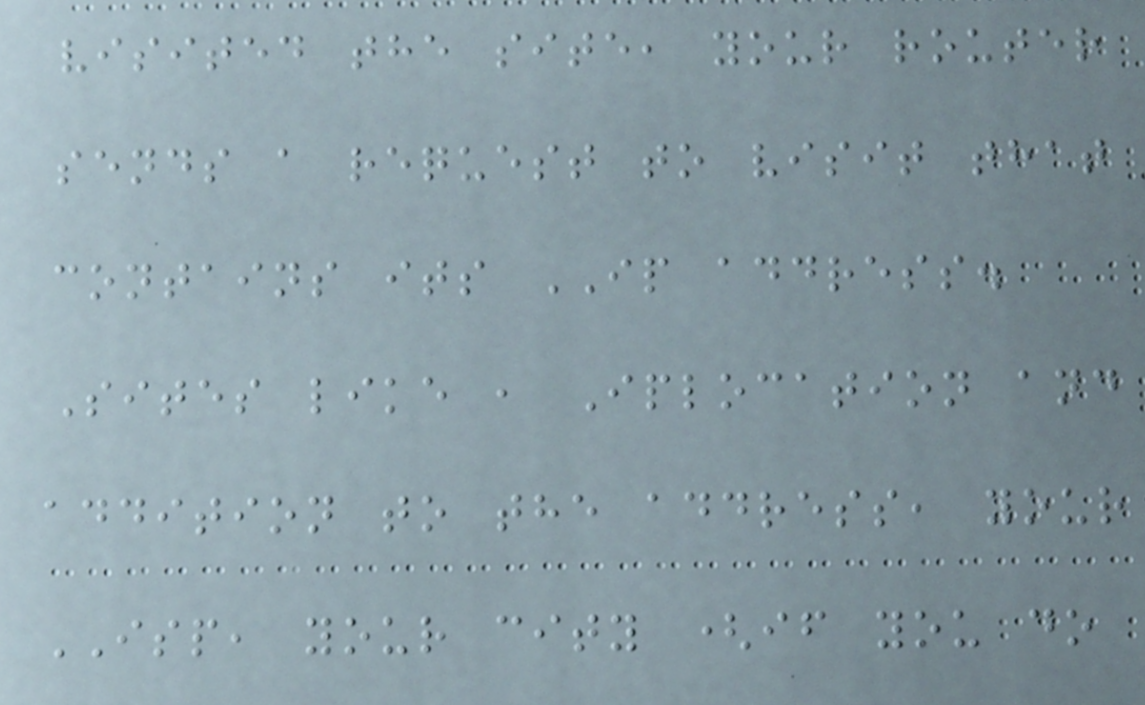visited the site, your router
sends a request to visit that
contains its IP address.
Sites like , Iplocation and
addition to the address, your
ISP, your city (if you do
